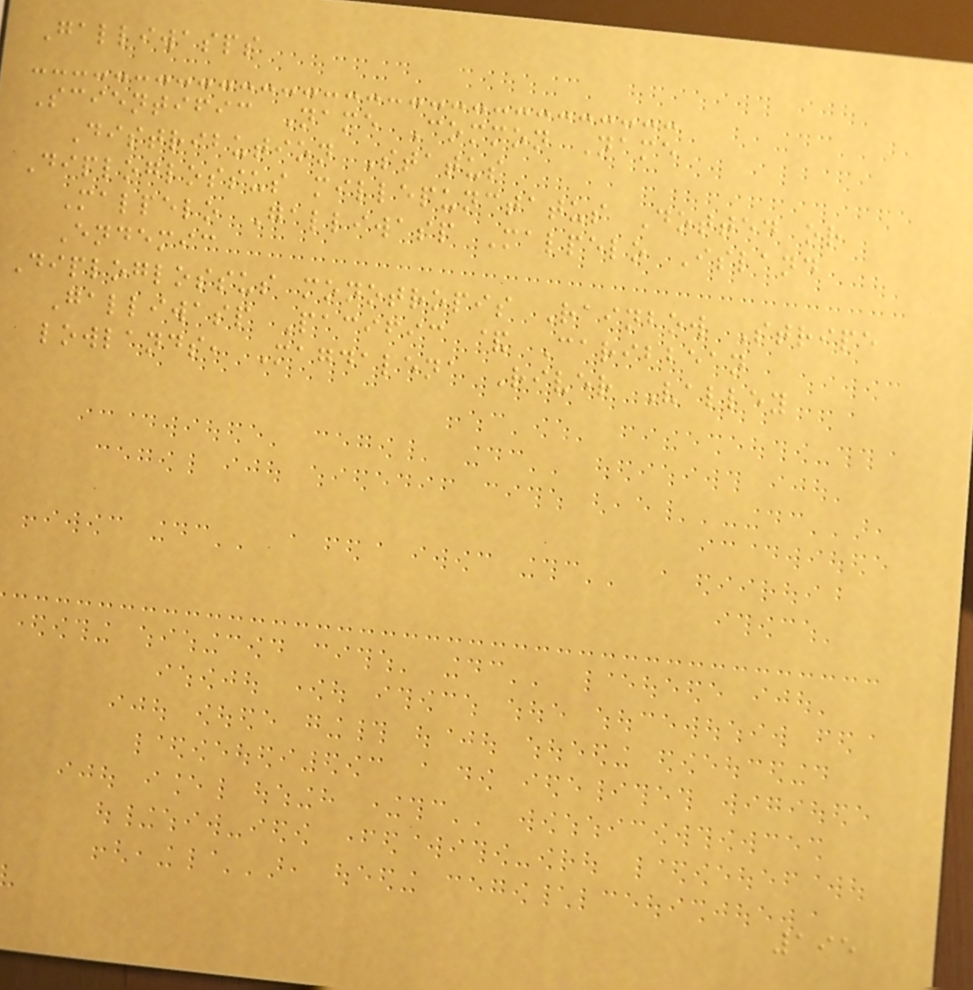Galliwasps
Scientific Name Common Name
Distribution Status
Diploglossus millepunctatus Dotted or
Malpelo Galliwasp Malpelo Island
Endemic
Diploglossus monotropis Rainbow Stripe
Galliwasp Pacific & Caribbean
lowlands, Magdalena River Valley
195
